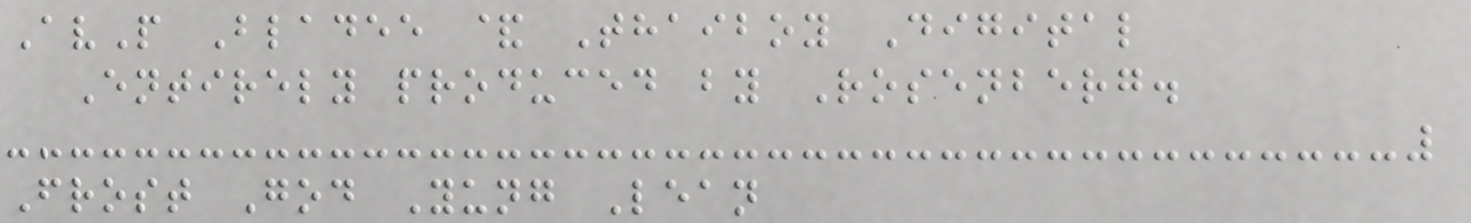AvP Bladee & Thaiboy Digital
Entirely produced by Rosenberg.
Frost God Yung Lean
